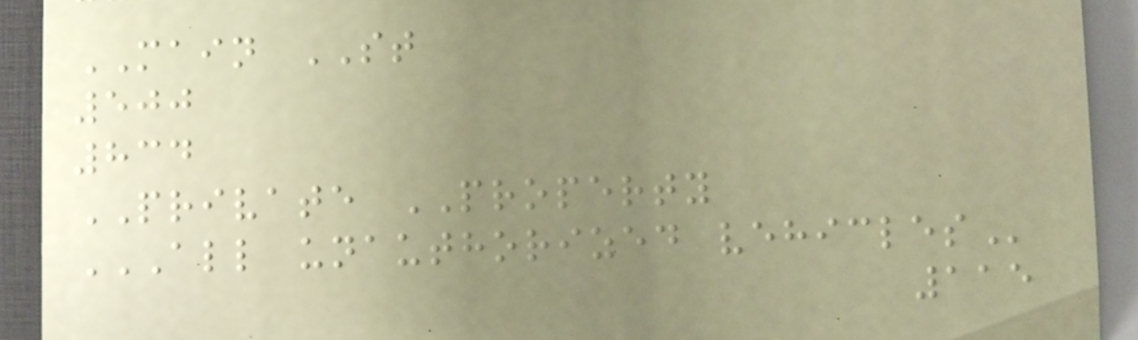MAIN ST
500
834
PRIVATE PROPERTY
ALL UNAUTHORIZED VEHICLES
115
